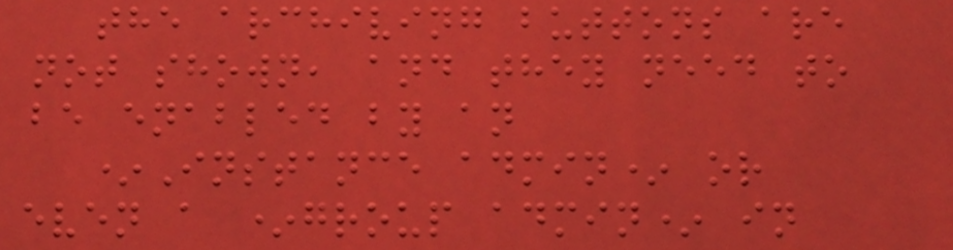the archiving buttons are
not shown, and they need to
be enabled by an
*Instance admin* or
even a *group admin* in
